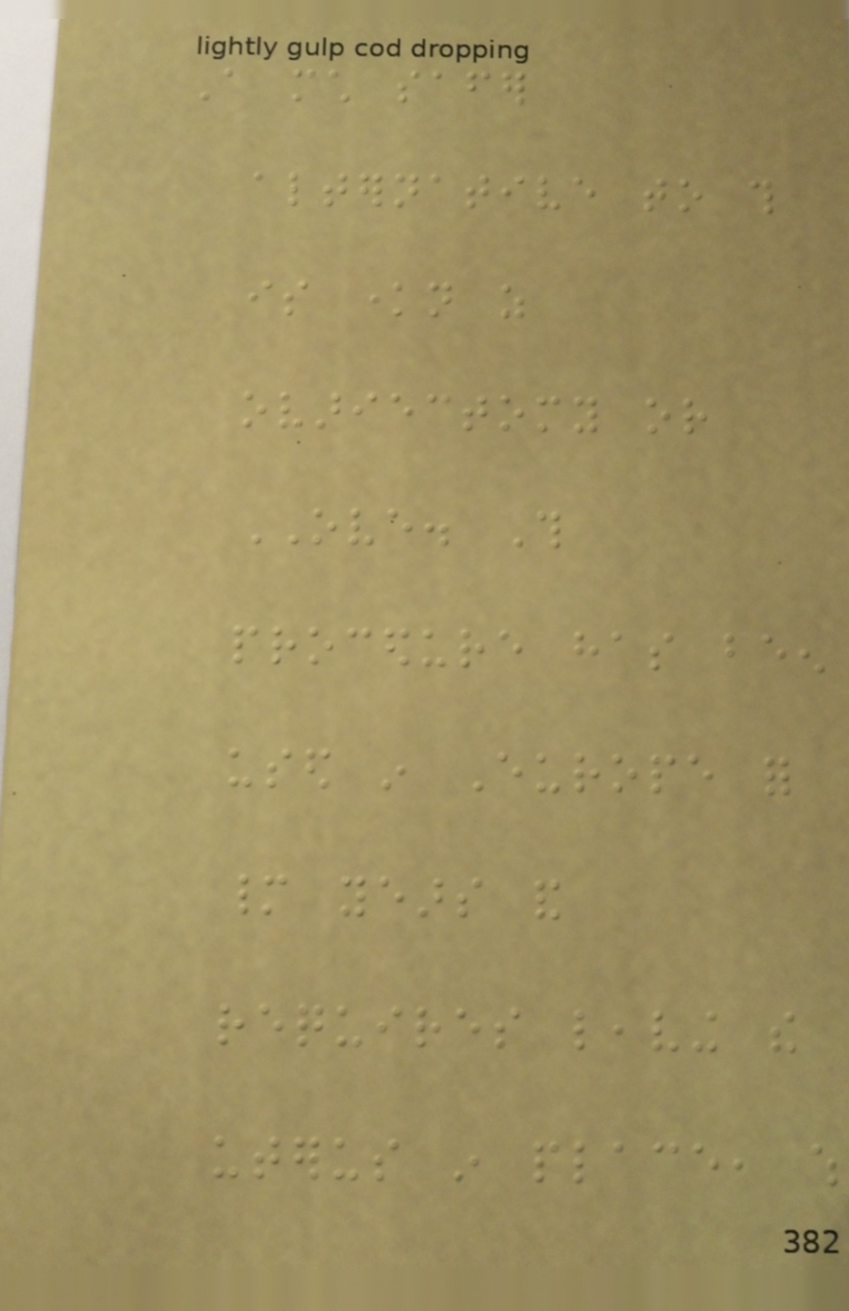A much safer
alternative to this
is known as
ovariectomy or
OVE. This
procedure has been
used in Europe for
many years and
requires leaving the
uterus in place, which
